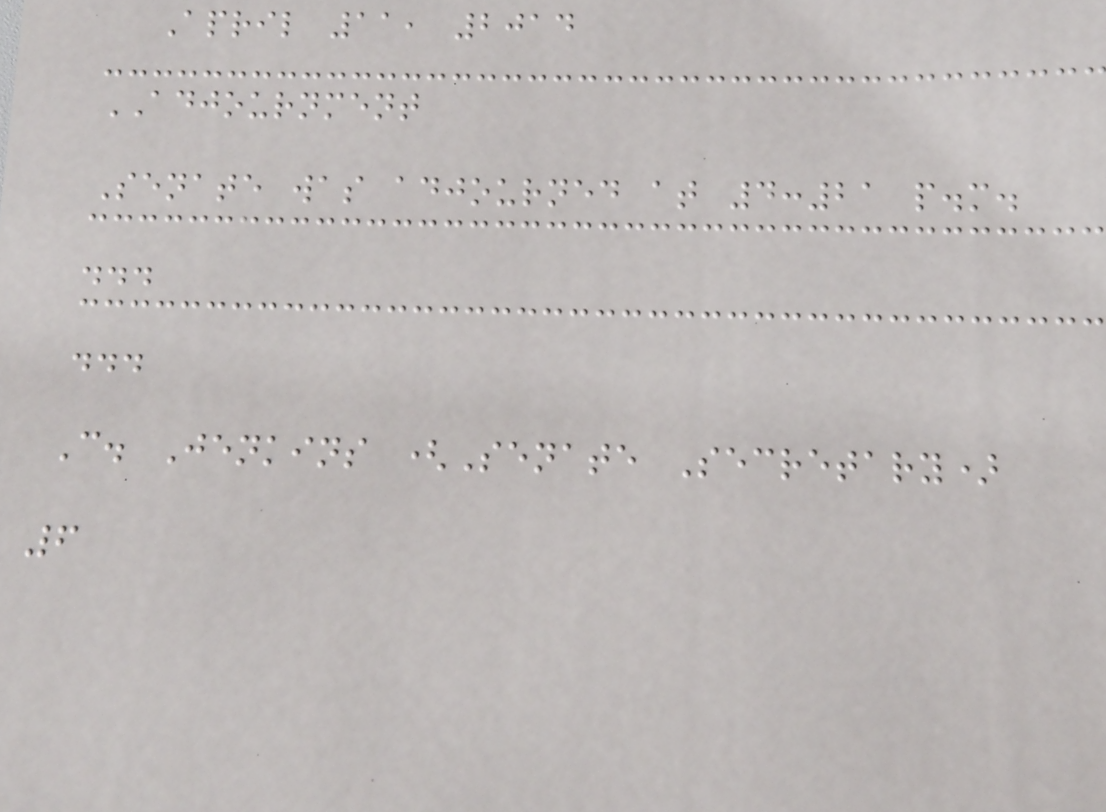April 11, 2014
ADJOURNMENT
Senate was adjourned at 4:21 p.m.
...
...
C. Jenkins (Senate Secretary)
6
